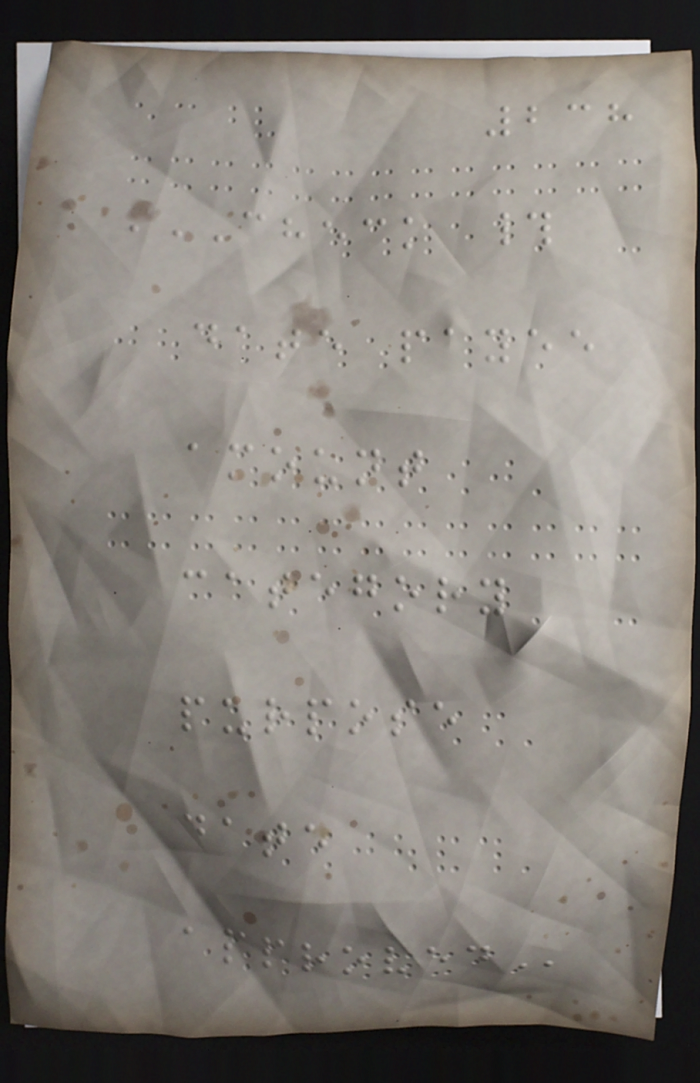238
CHECK #
DATE PAYEE
AMOUNT
CATEGORY
PURPOSE
DATE
APPROVED
